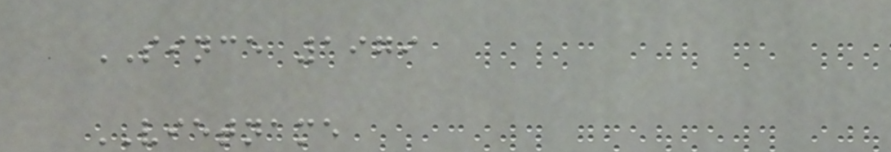SINCE 1979
VIETNAME
